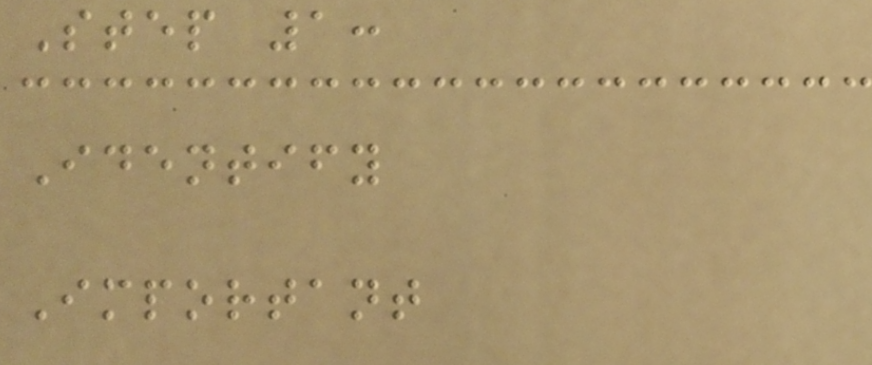Step 1:
Identify
Important
